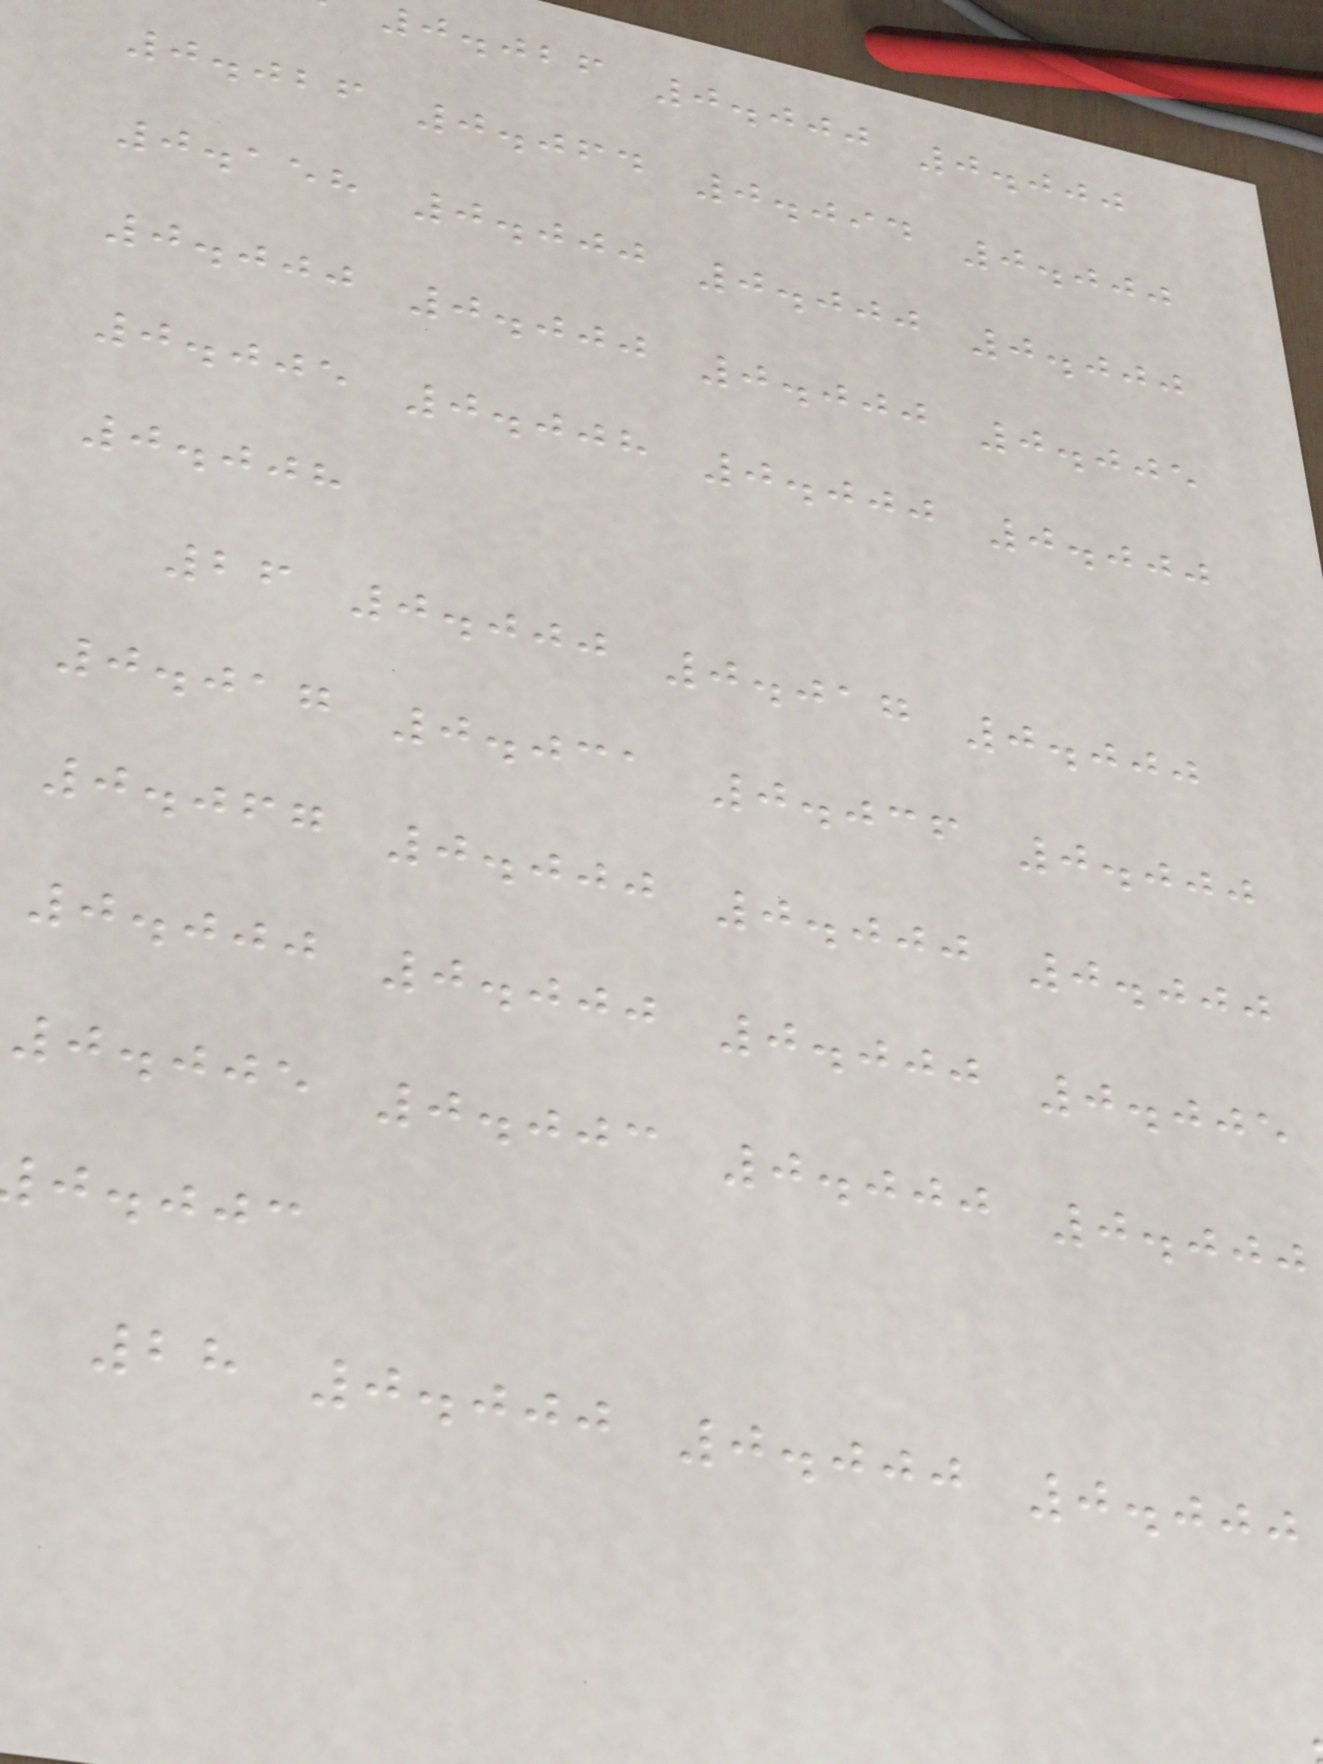0.026 0.000 0.000
0.026 0.064 0.094 0.000
0.158 0.000 0.000 0.000
0.000 0.000 0.000 0.005
0.005 0.008 0.000 0.000
0.008
26 0.000 0.017 0.000
0.017 0.031 0.036 0.000
0.067 0.000 0.000 0.000
0.000 0.000 0.000 0.005
0.005 0.003 0.000 0.000
j.jjc
28 0.000 0.000 0.000
